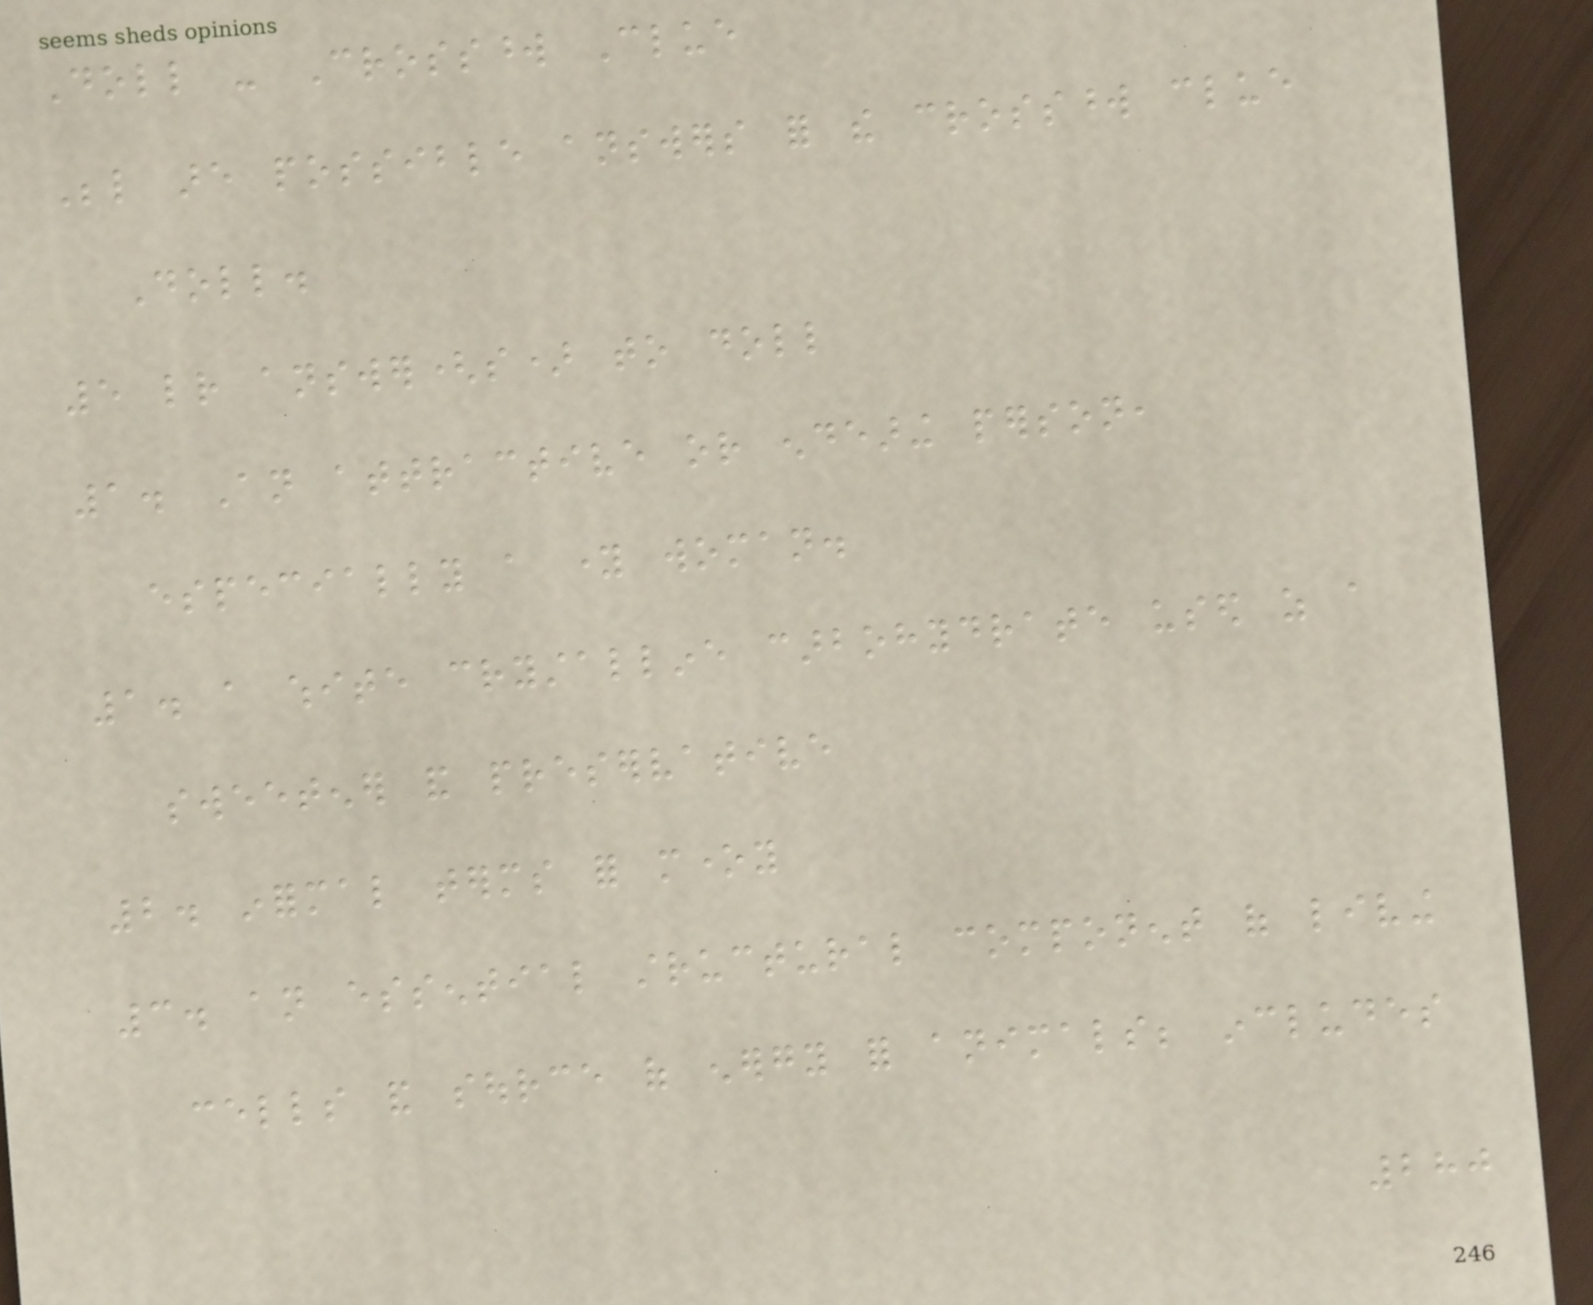Doll - Crossword Clue
Below are possible answers for the crossword clue
Doll.
5 letter answer(s) to doll
1. An attractive or endearing person,
especially a young woman.
1. a white crystalline carbohydrate used as a
sweetener and preservative
2. informal terms for money
3. an essential structural component of living
cells and source of energy for animals; includes
280
